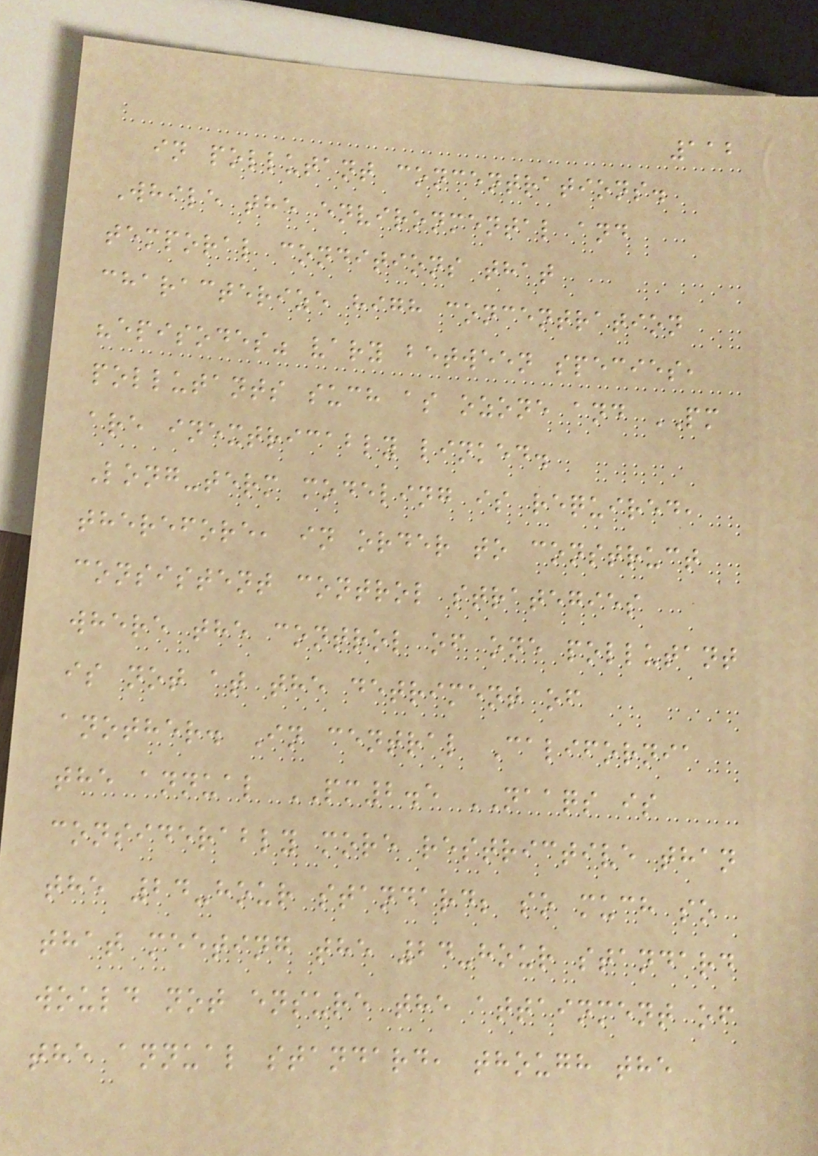112
in pollutant concentrations.
While the environmental and
temporal conditions that
characterize high concentration
"episodes" vary between species,
pollutants such as ozone and PM
are inextricably linked.
Long-term modeling is required,
therefore, in order to construct
consistent control strategies
where the control of one pollutant
is not at the detriment of
another. In central California
the annual PM2.5 NAAQS is
considerably more restrictive than
the 24-hour standard; so much so
that meeting the 24-hour standard
would not ensure the attainment of
the annual standard, though the
